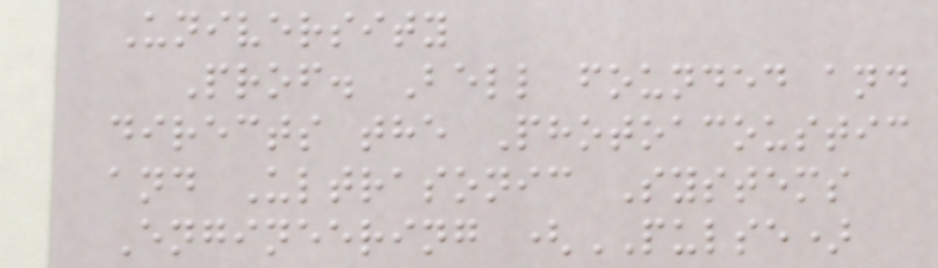University
Prof. Bell founded and
directs the Photoacoustic
and Ultrasonic Systems
Engineering (PULSE)
